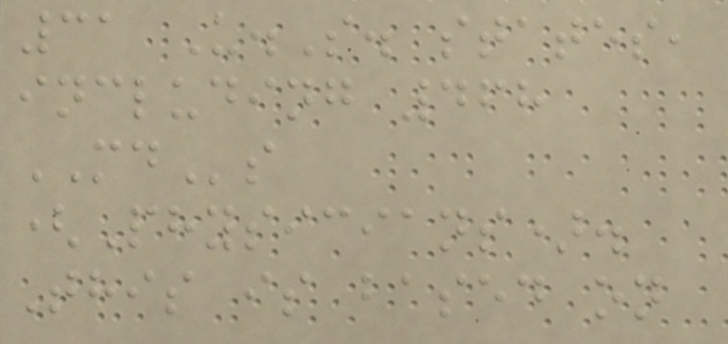31 U.S. states,
including 468
MDs
(Physicians).
This is based on
